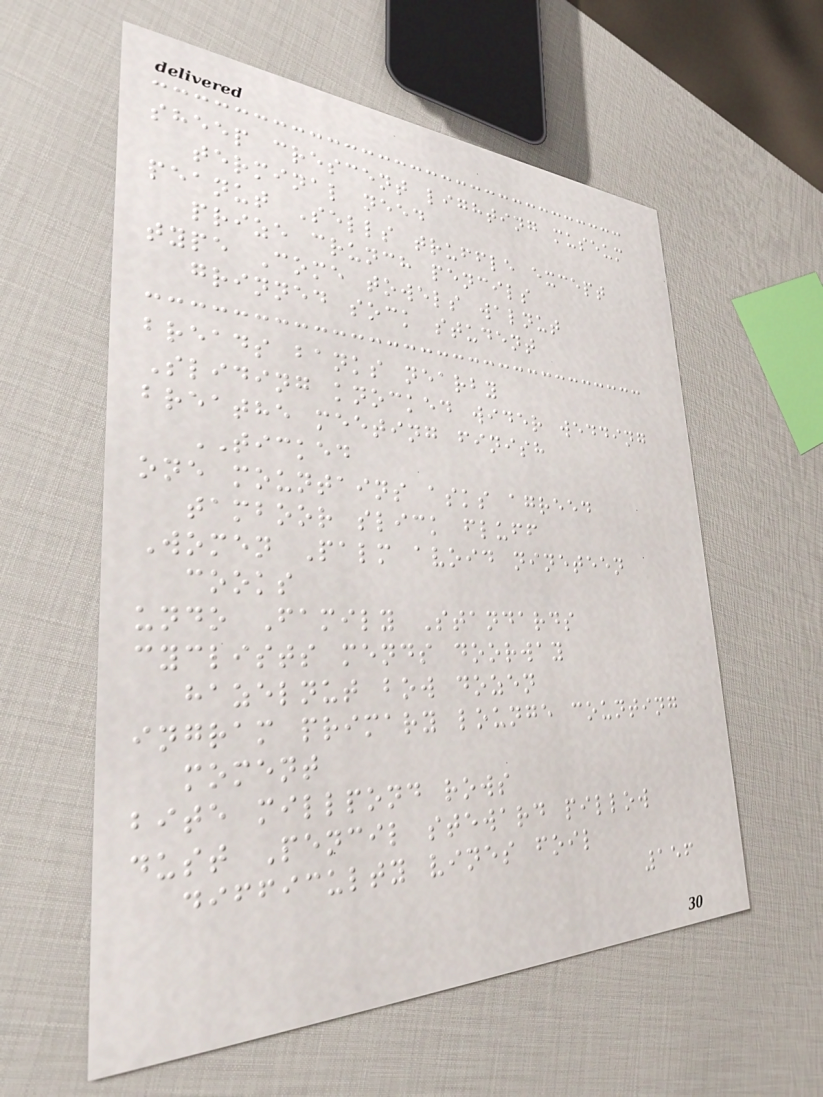sheep crescent lighting museum
terminal need
peanut Sells truffle except
prize crunch pencils
type Come towels walnut
grinned sock student
breads banks nearby
Sliding knocked wider wedding
breathe meeting finish
TICKED
one mountains asks agreed
tamboor slick fluff
Women Palm avoid nineteen
cooks
undo Family Standards
cyclists mends doorway
hazelnut bow dozen
ingram primary lounge counting
moment
bite millpond rows
dust Pencil steward pillow
difficulty vines foil
156
